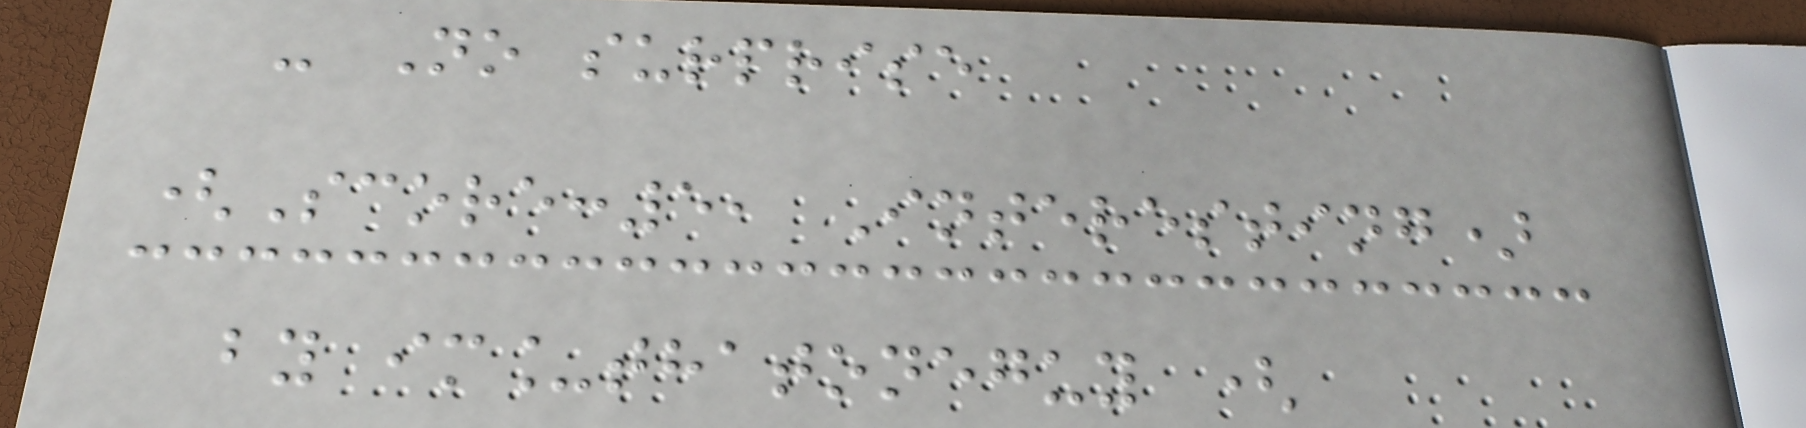- No surprise
(Score:5, Interesting)
by im_thatoneguy (
